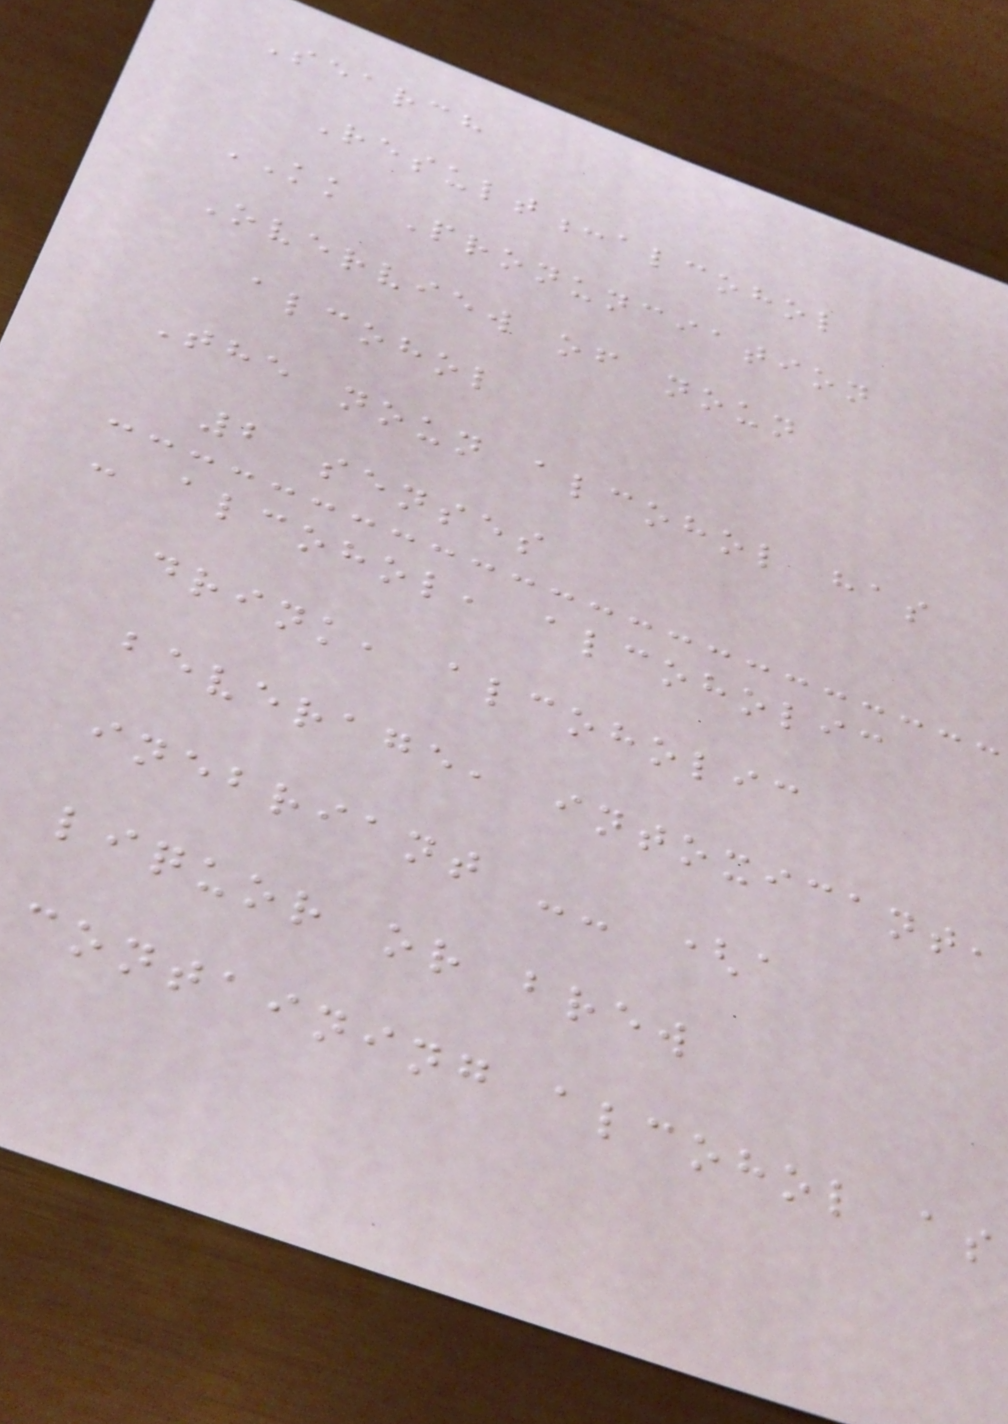Search
Result:alcohol
KK Pronunciation
Overview of noun
alcohol
The noun alcohol has
2 senses
- alcohol, alcoholic
drink, alcoholic
beverage, intoxicant,
inebriant -- (a
liquor or brew
containing alcohol as
